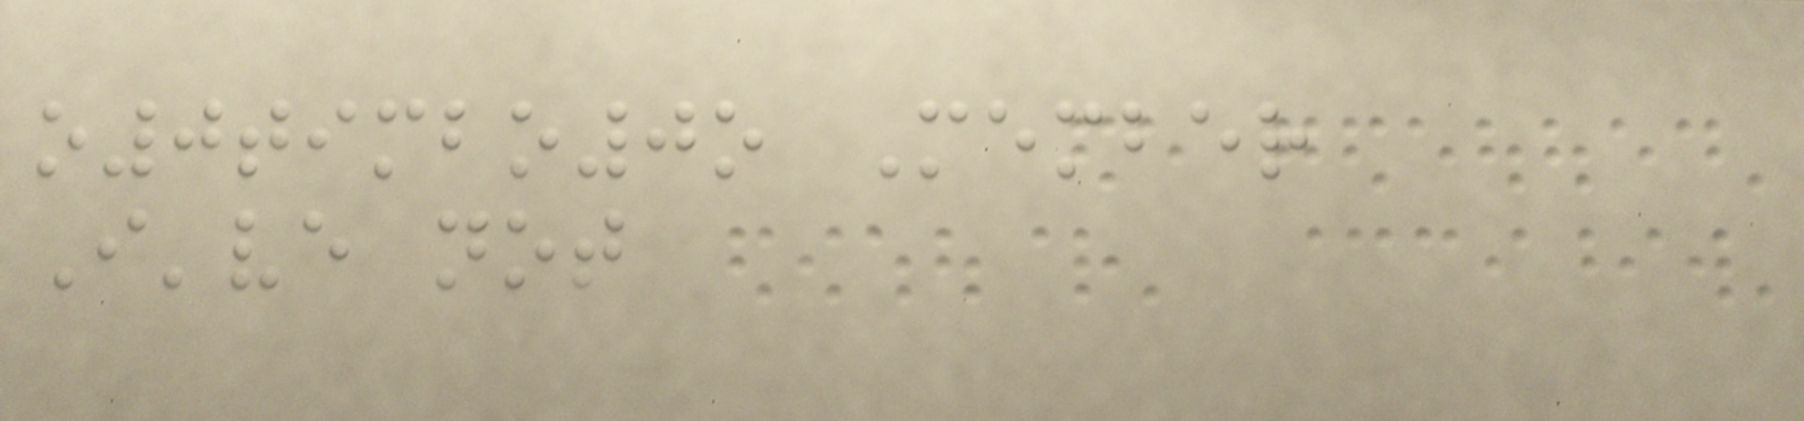o0timbo0o Member
I've not
